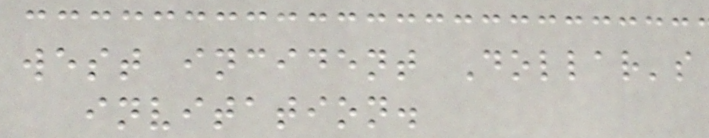west incident Dollar's
invitation.
